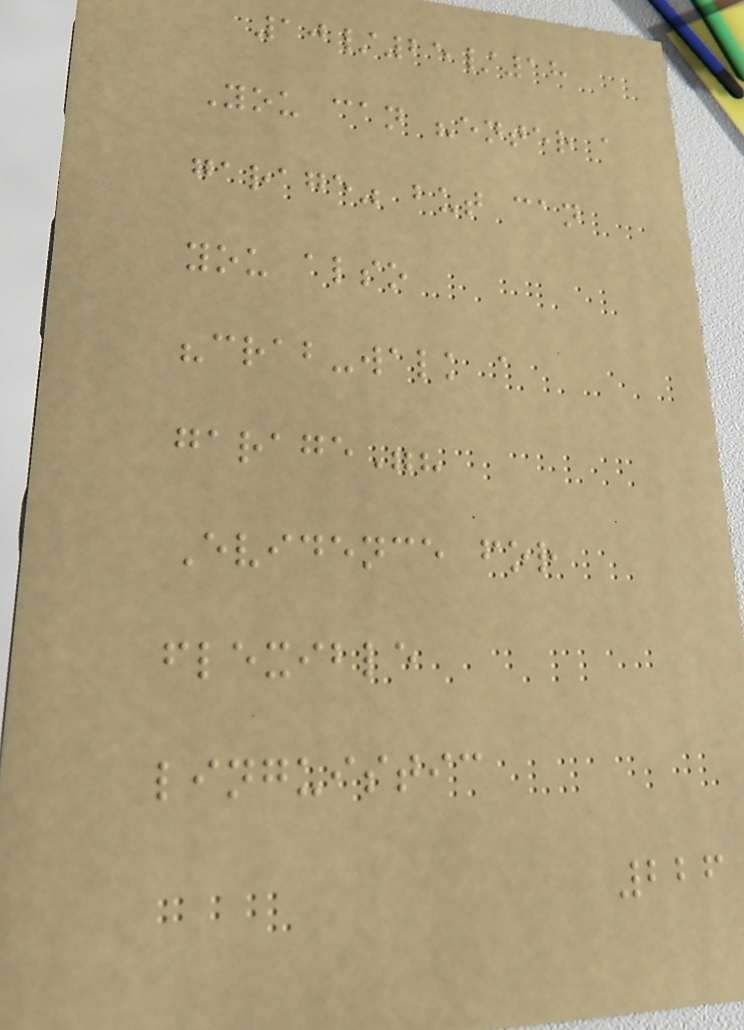10/25/18
You can "enter a
garage" but can
you also
"crab-walk a
garage"?
Evidence for
flexible
linguistic
226
